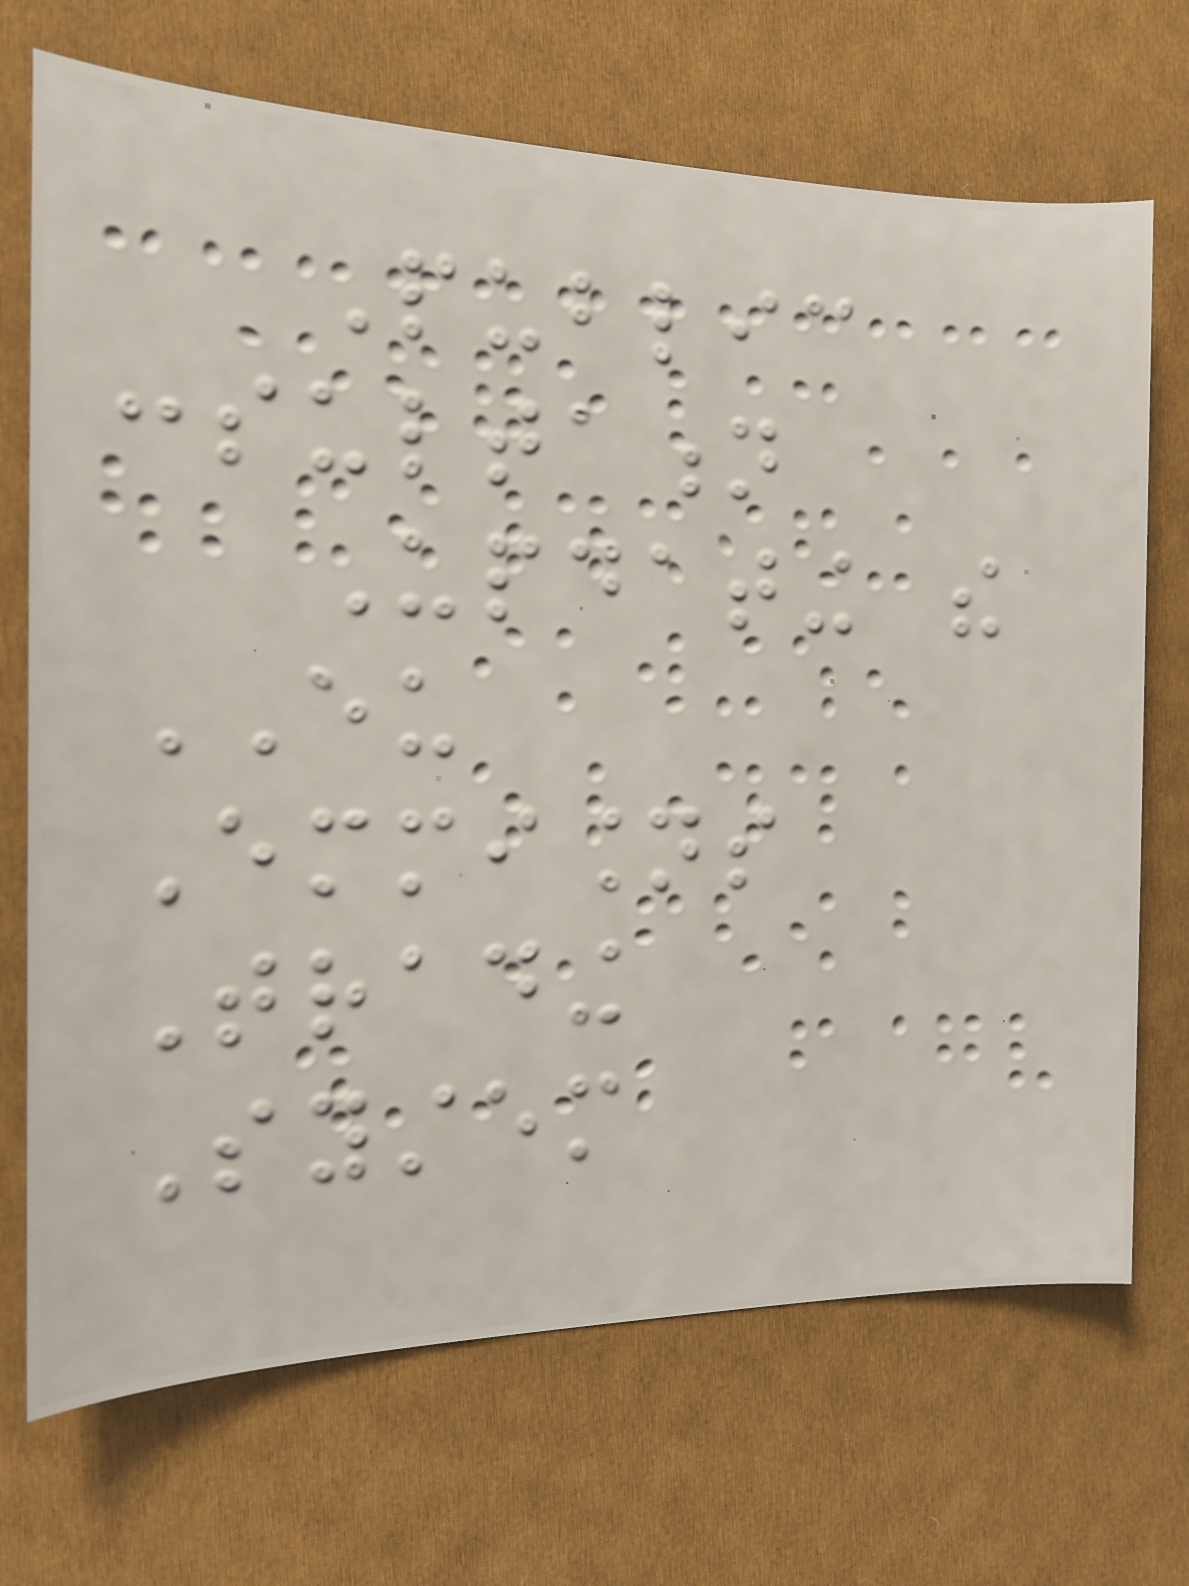Public
consultation
Updating the
EU
Emmisions
Trading
System
